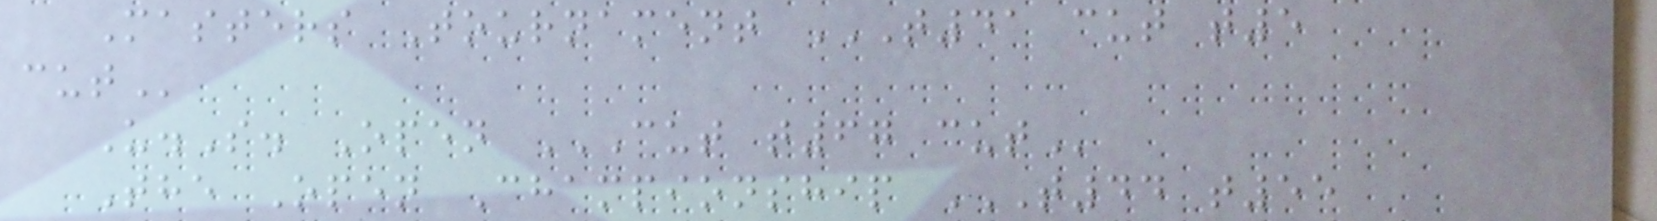Masters Tournament T41 CUT T5
CUT
U.S. Open CUT T67 CUT
The Open Championship T44 T55
